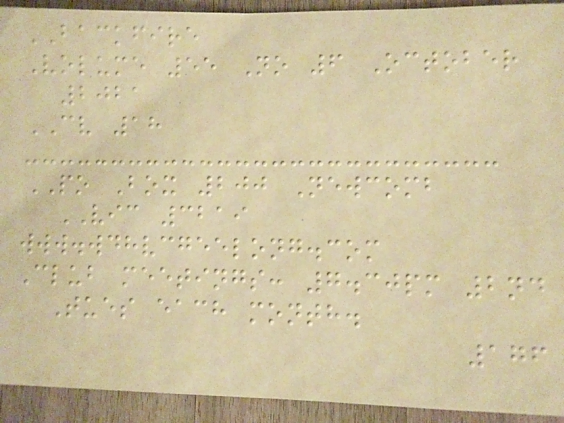BACKFIRE
Volume 55 No 6 October
2021
CV 18
PO Box 200 Newcomb
VIC 3219
www.wdhvcgeelong.com
Club meetings: 7.30pm 2nd
Tues each month.
176
